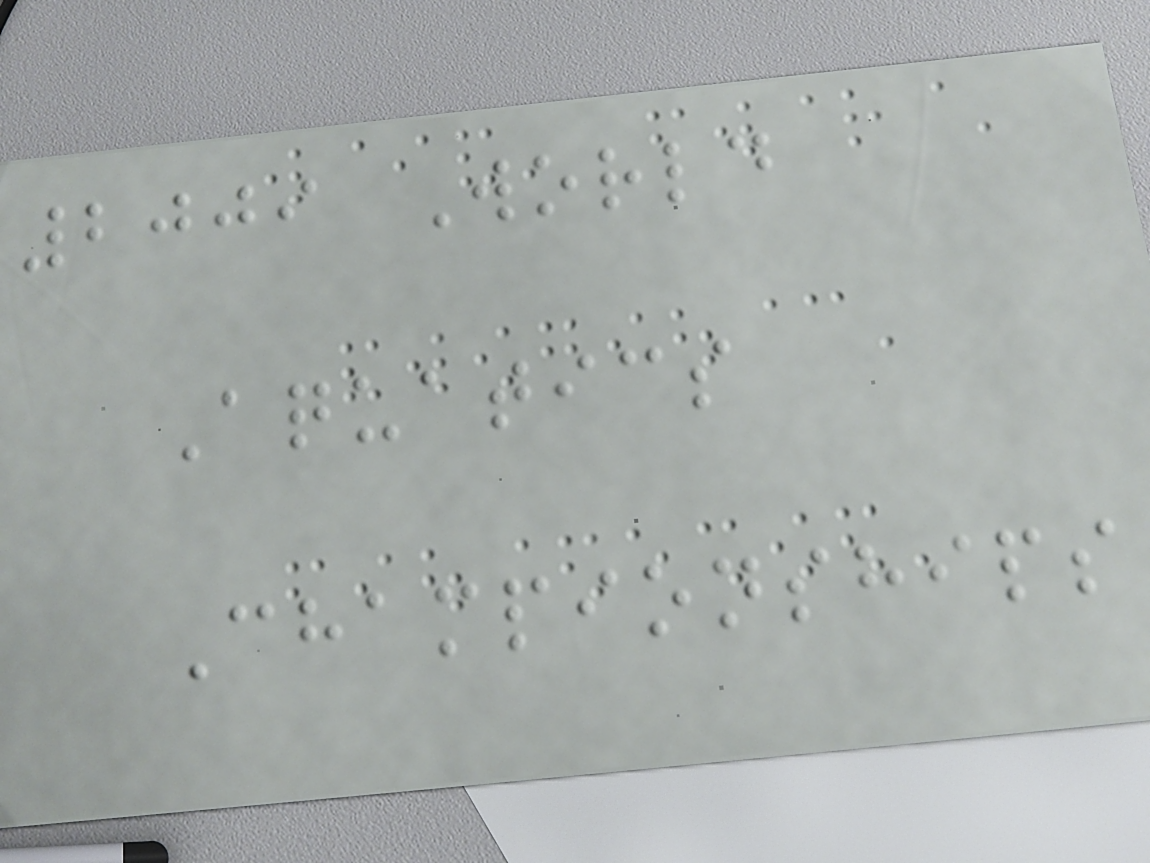2009 World
Aquatics
Championships
